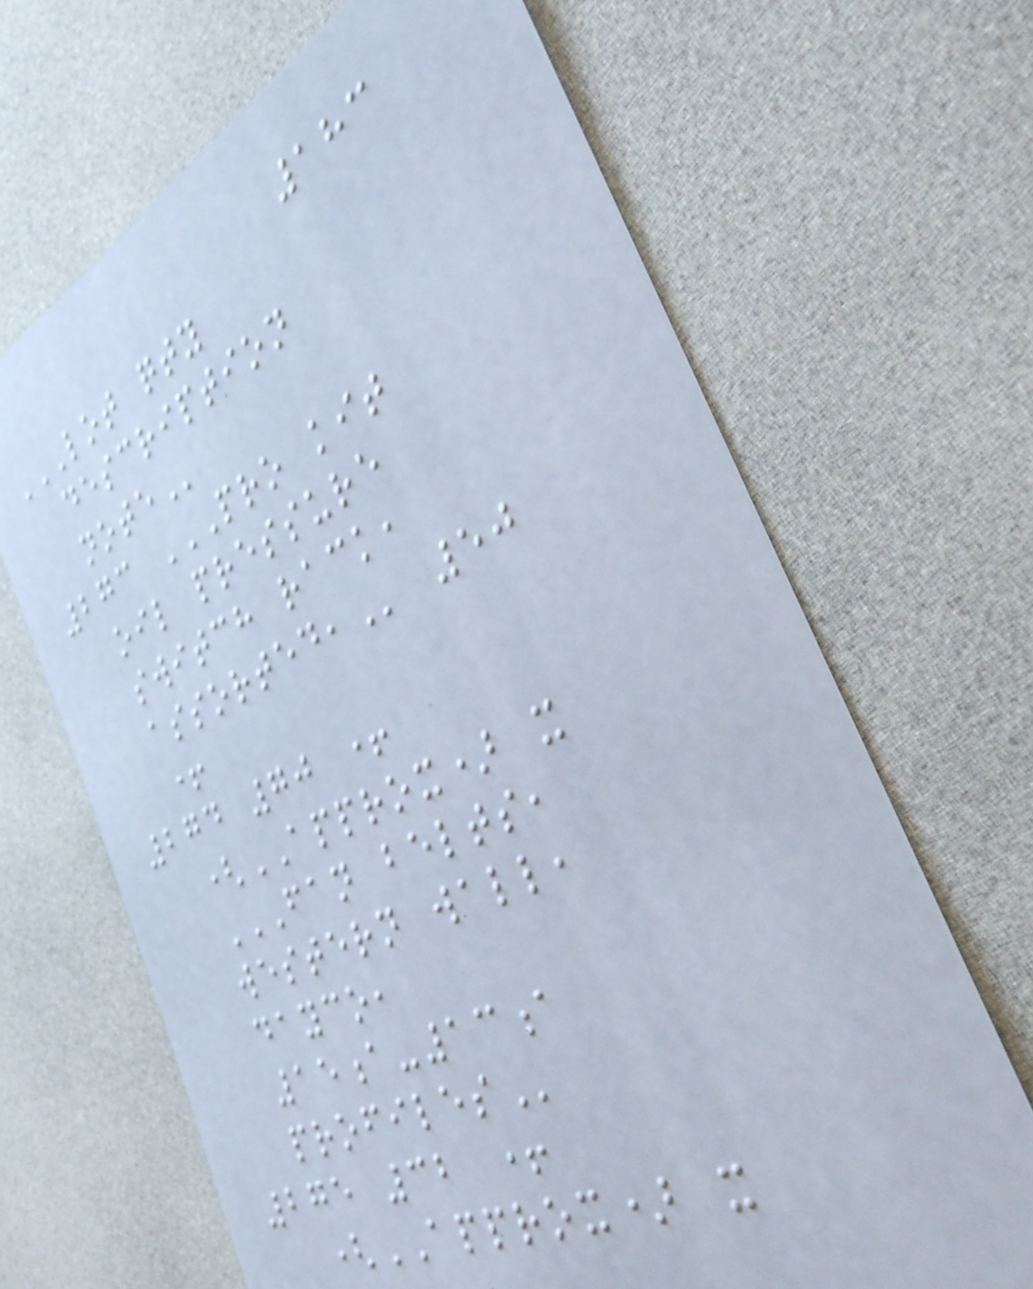183
LOT QTY
DESCRIPTION
NOTE
273 PRO KIT
OIL PRESSURE
SWITCH RACK,
ASSORTED, 50
+
274 70 +
(APPROX) x
FAN BELTS,
WESTERN WALL,
DAYCO,
15A-13A
PROFILES
275 32 +
(APPROX) x
